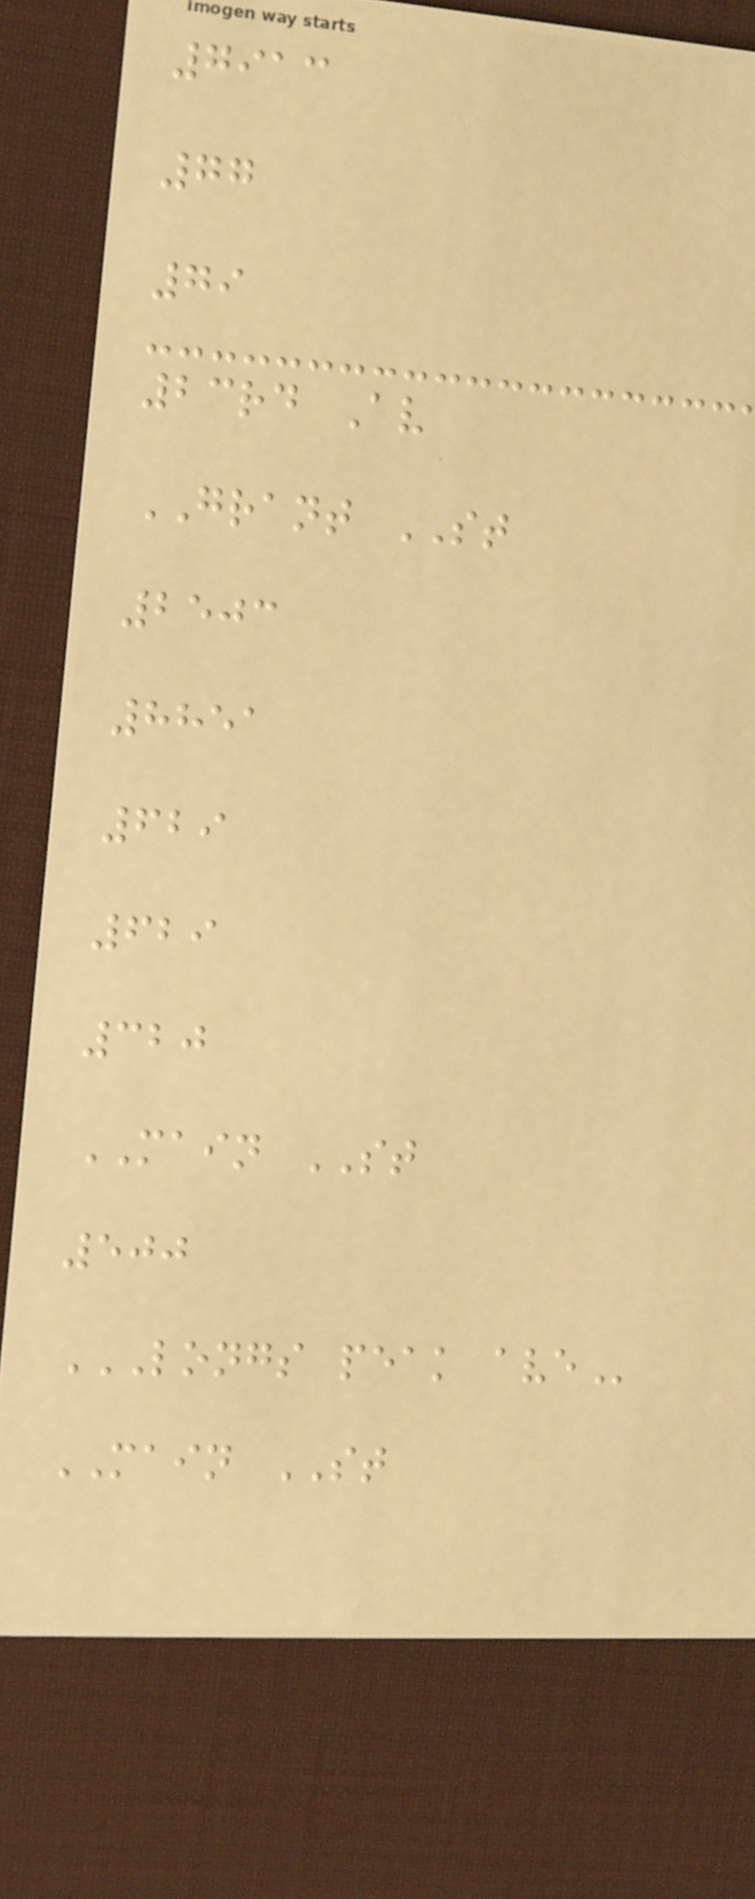7913
77
79
23rd Av
GRANT ST
2503
8851
629
629
320
MAIN ST
500
LONGS PEAK AVE
MAIN ST
